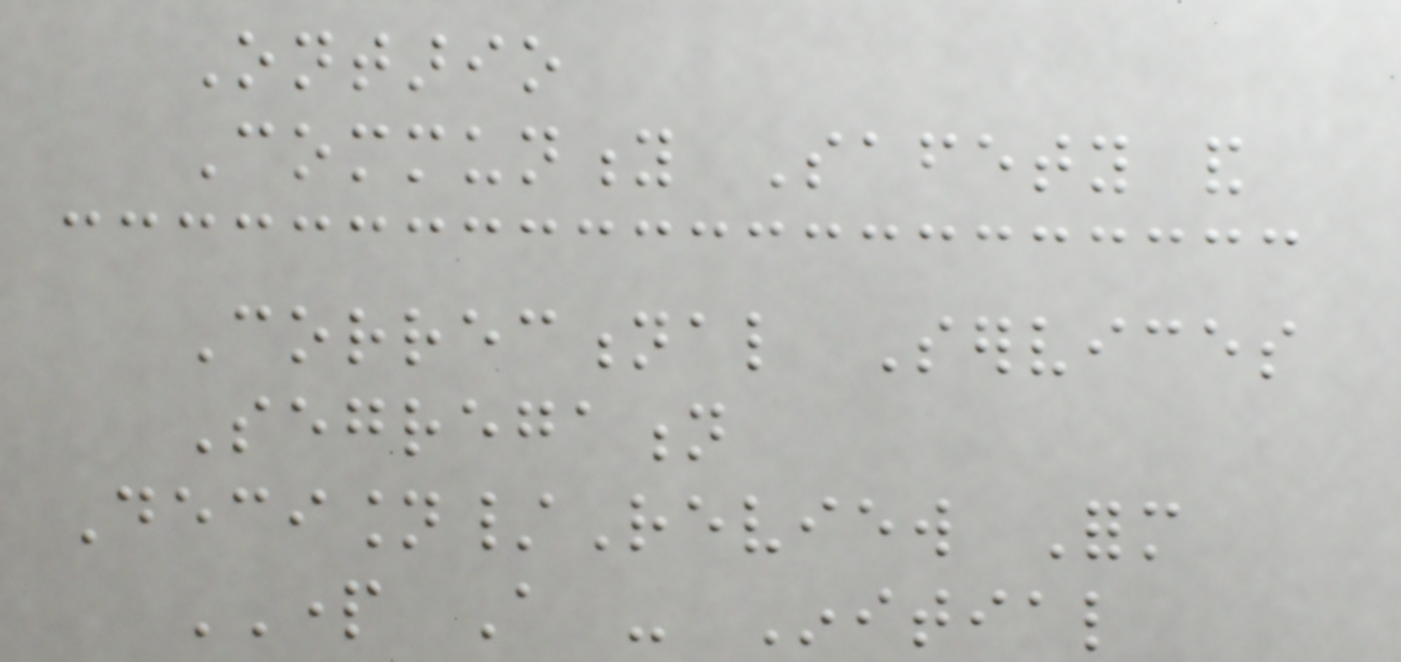Ontario
Community Safety and
Correctional Services
Segregation
Decision/Review Form
PART A - Initial
